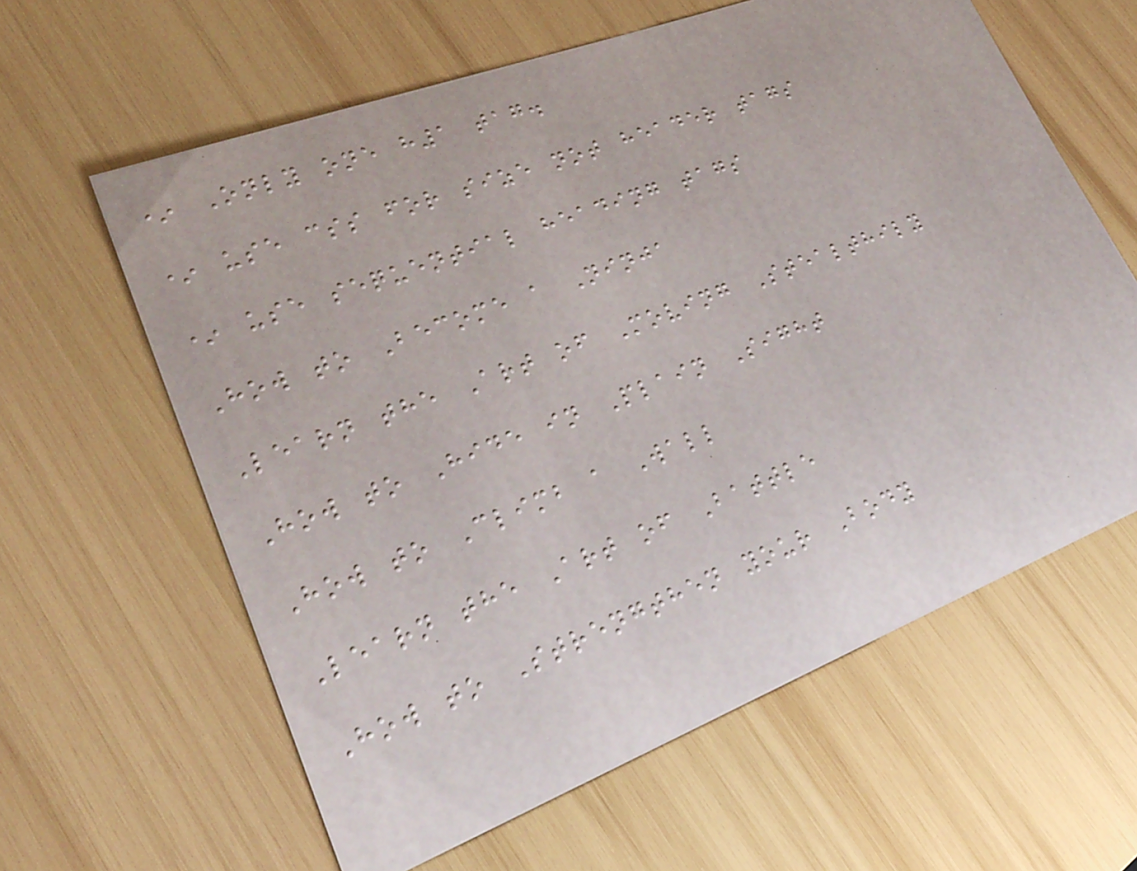* Only one h1 tag.
* use css for size not header tags
* use sequential heading tags
How to Become a Ninja
Learn the Art of Moving Stealthily
How to Hide in Plain Sight
How to Climb a Wall
Learn the Art of Battle
How to Strengthen your Body
